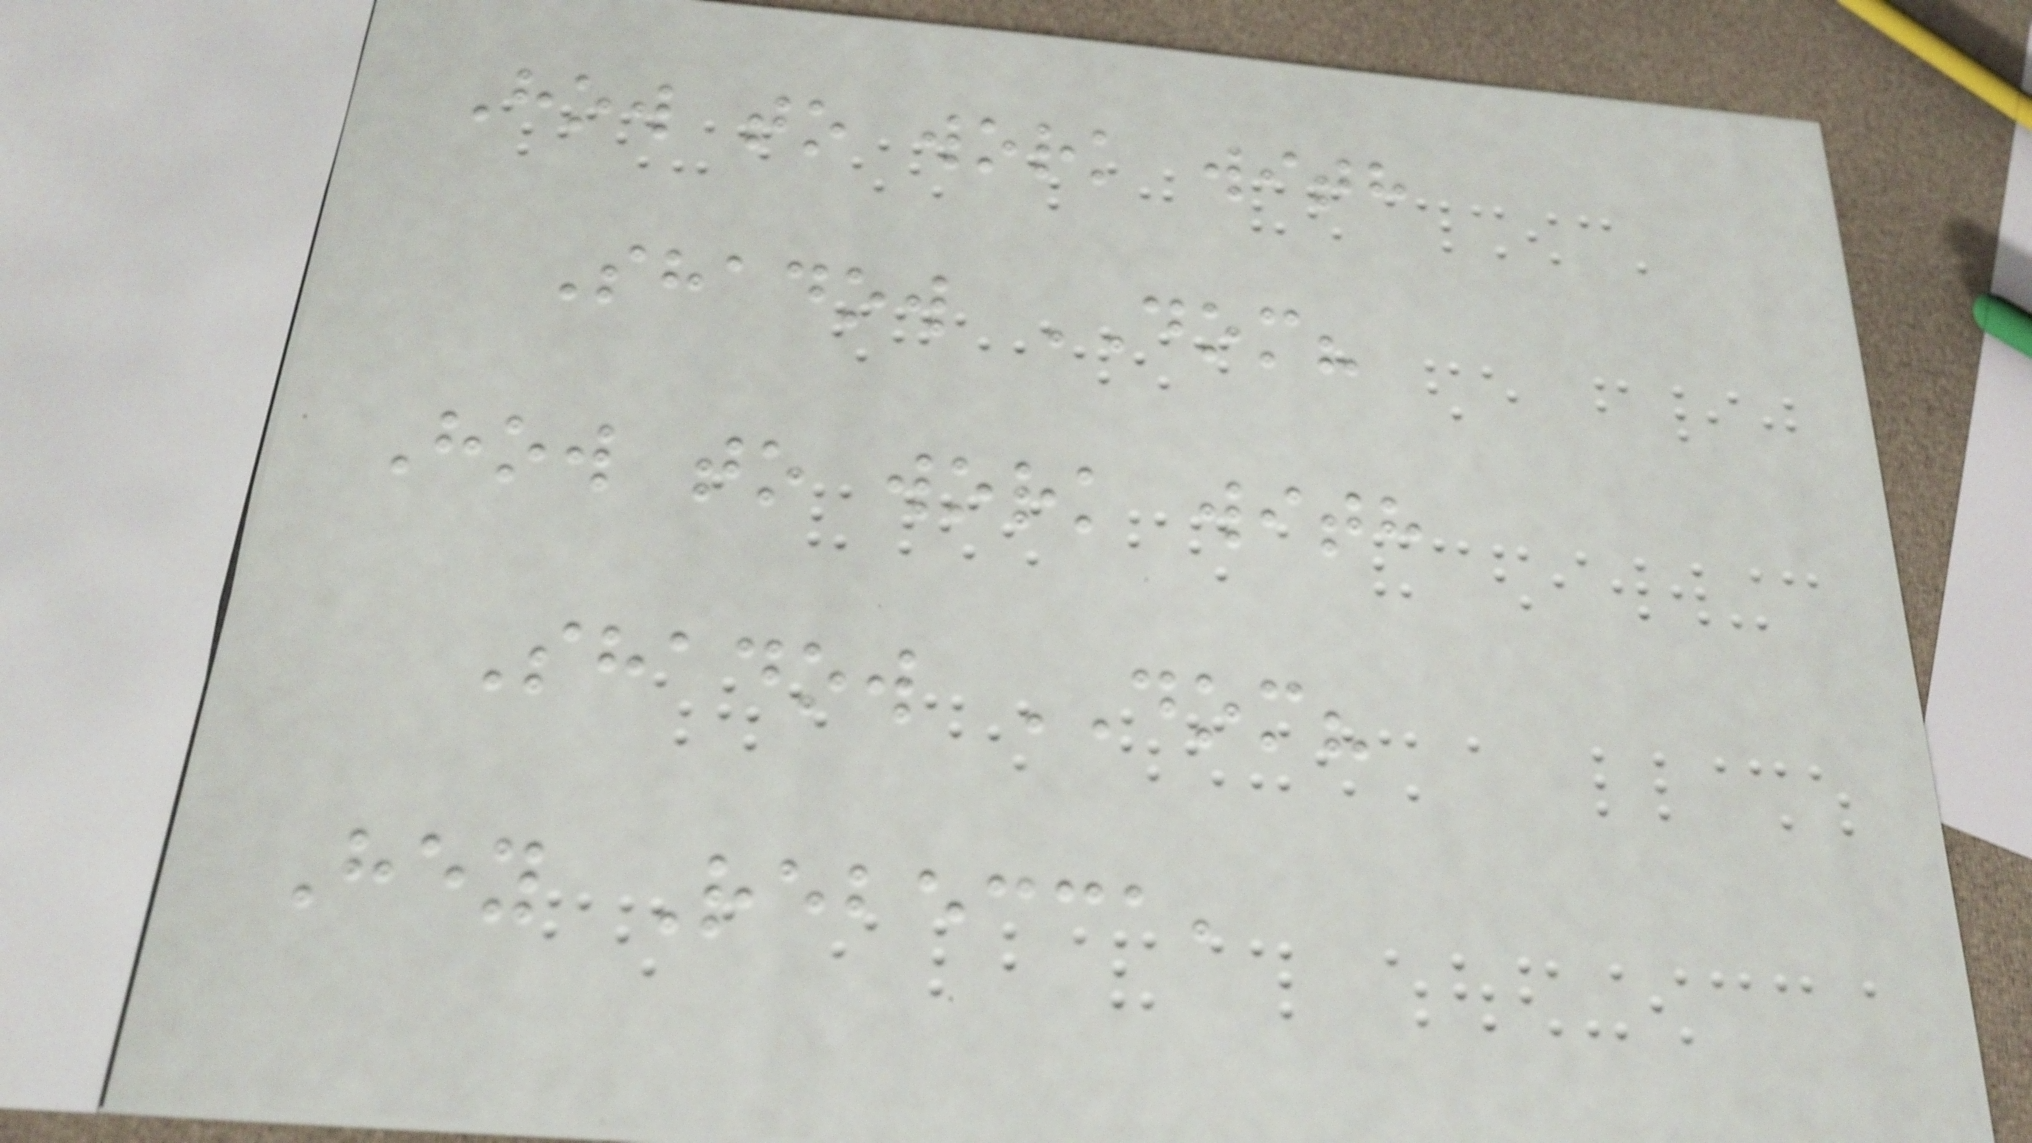How to work with
Shadow DOM?
How to work with
Shadow DOM?
Hey Rebecca,
